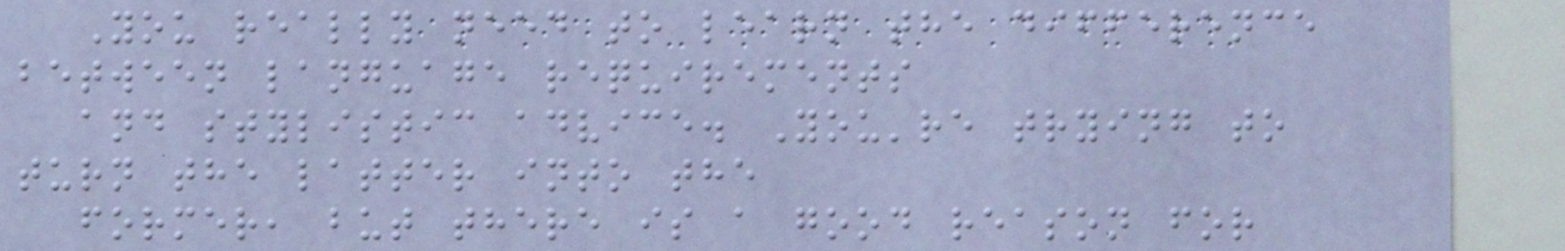You really need to learn the difference
between language requirements
and stylistic advice. You're trying to
turn the latter into the
former, but there is a good reason for
